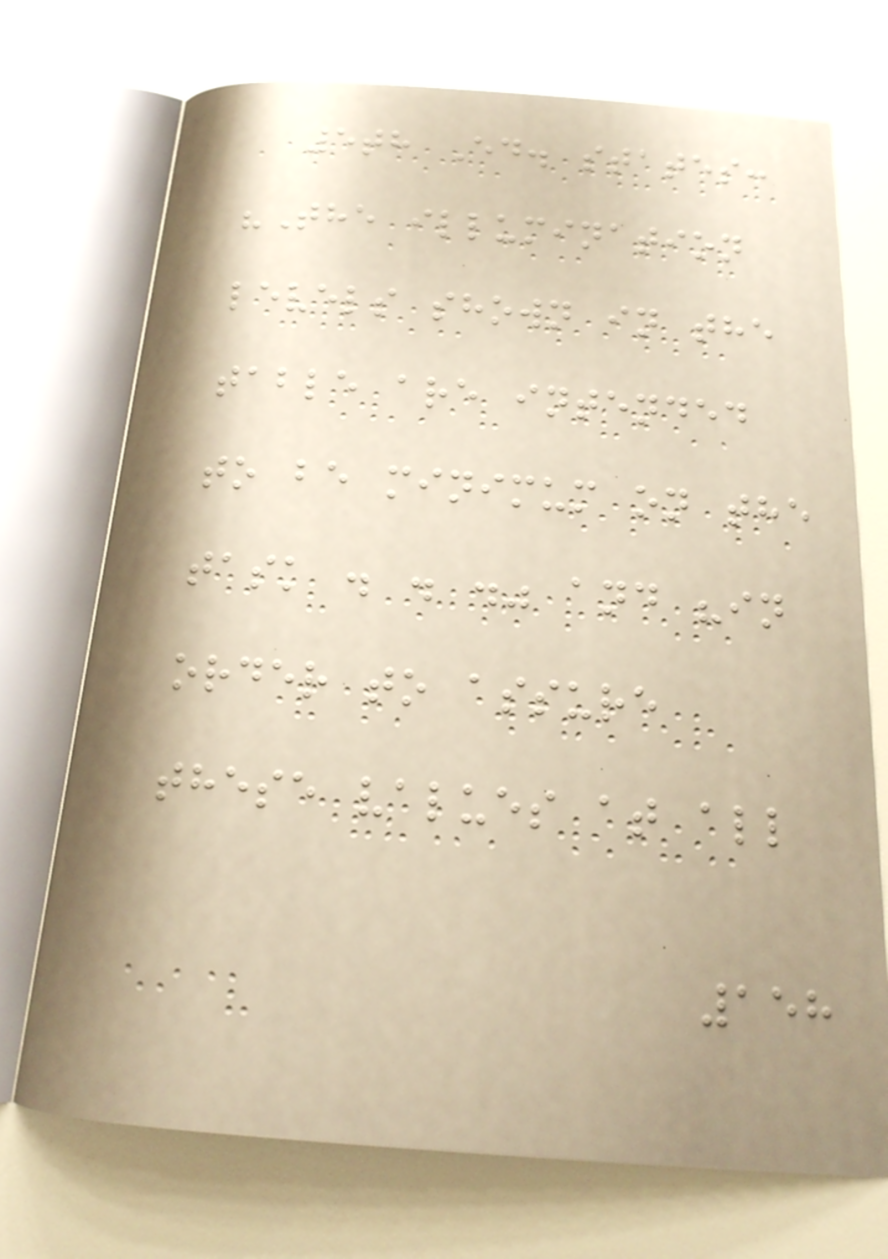5th Ed. states:
"The illumination
levels shown in the
table are intended
to be minimum on the
task . . ." and "in
order to assure
these values at all
158
